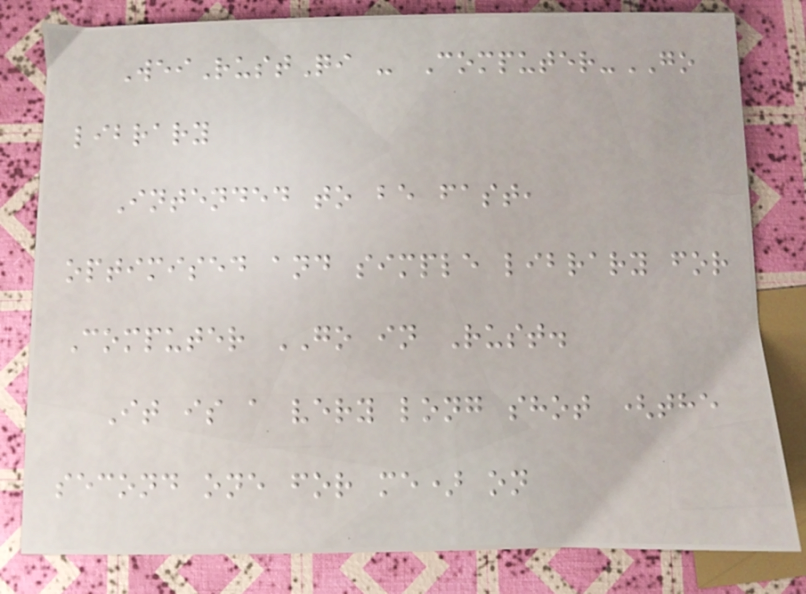WeiRustQi - Computer-GO
library
Intended to be fast,
optimised and simple library for
Computer GO in Rust.
It is a very long shot (the
second one for me) on
